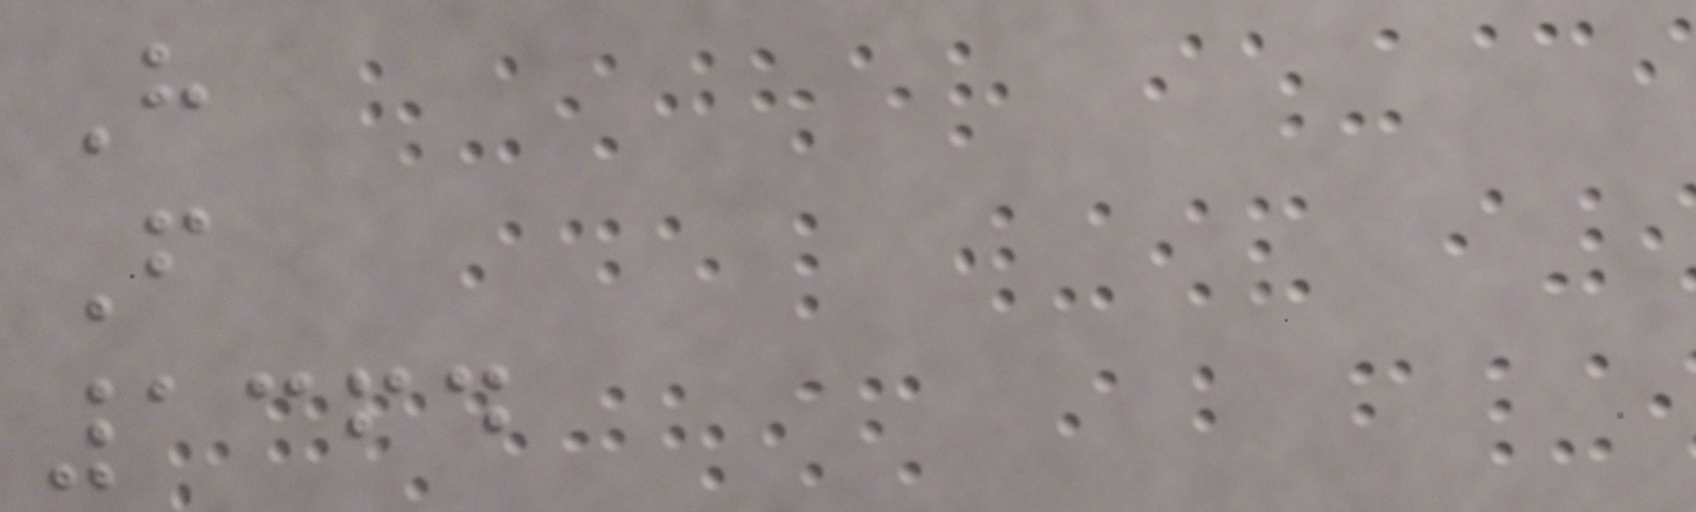H
F
1364
